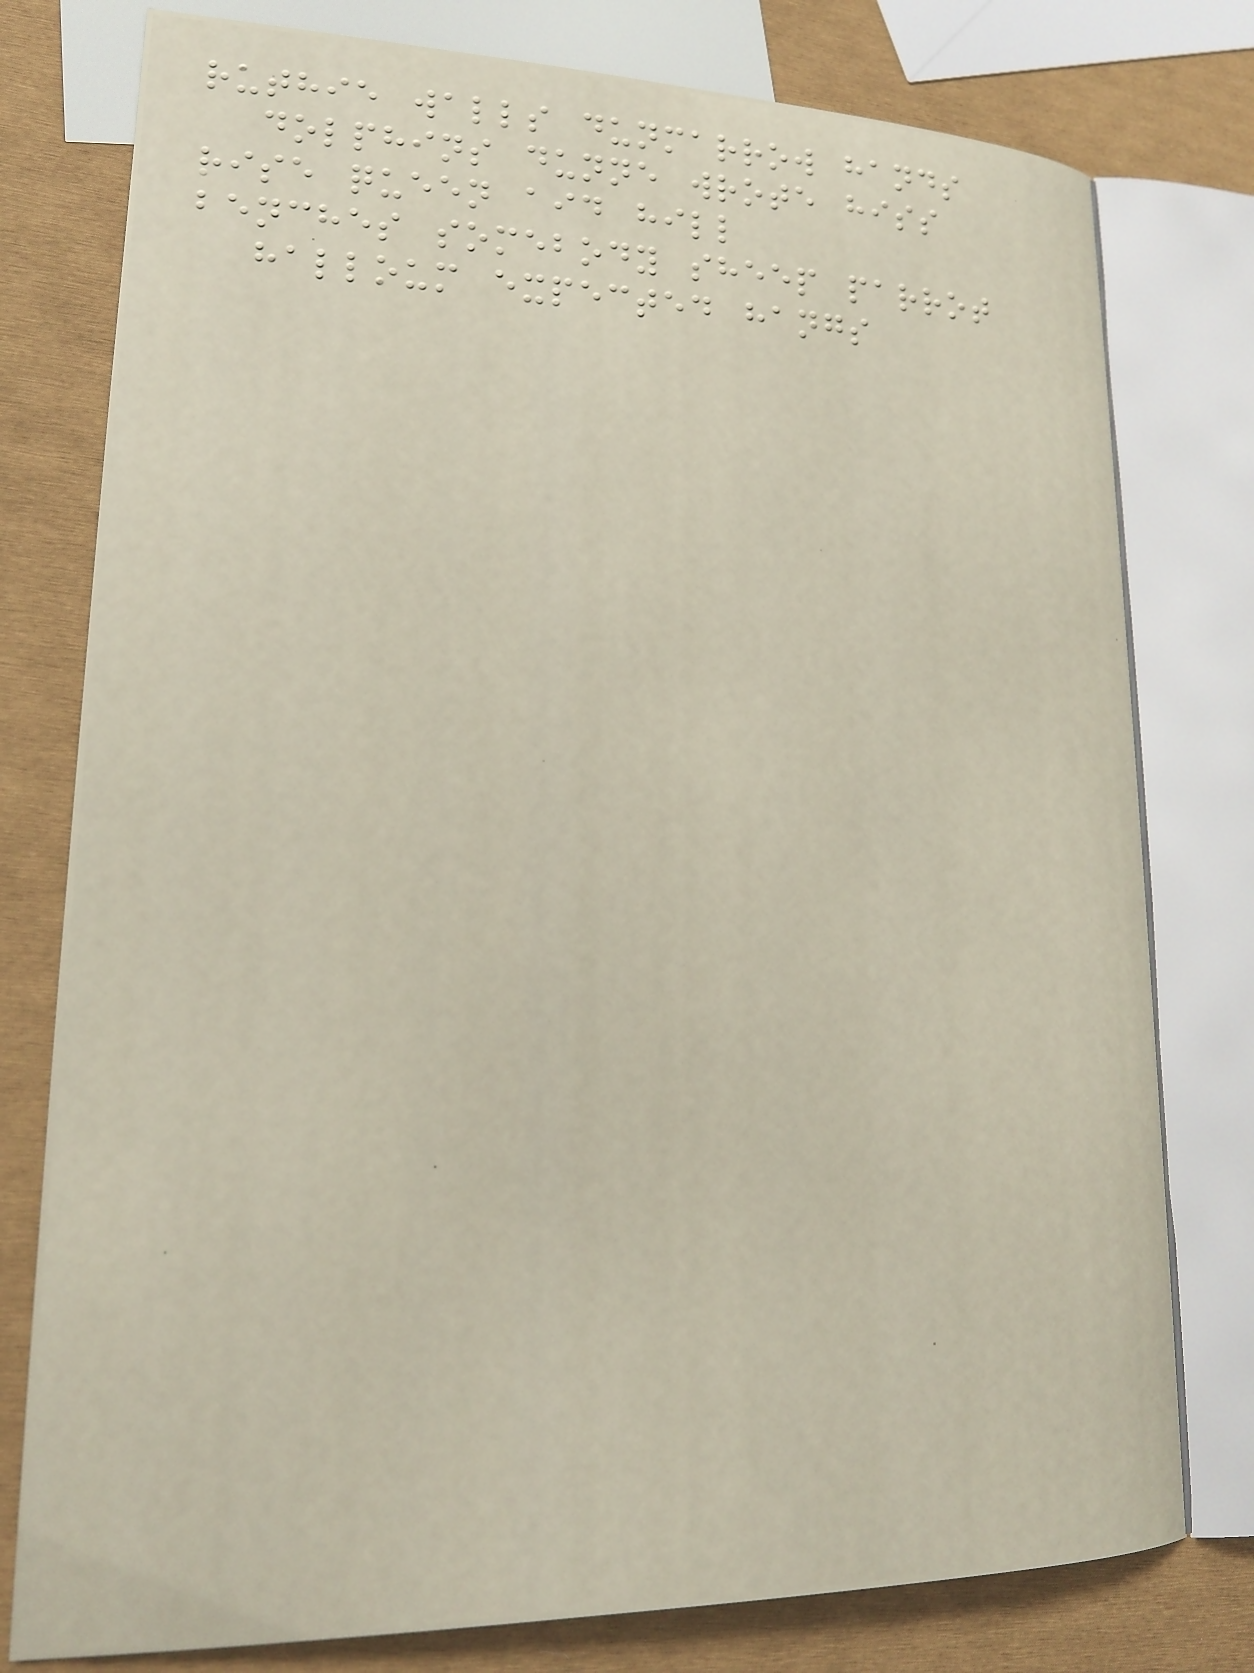ruthie walls dunmarrow hands
dolphins dunne wrote hiss
rise queen aid hill
benches somebody sheep parrot
halloum expected hangs
